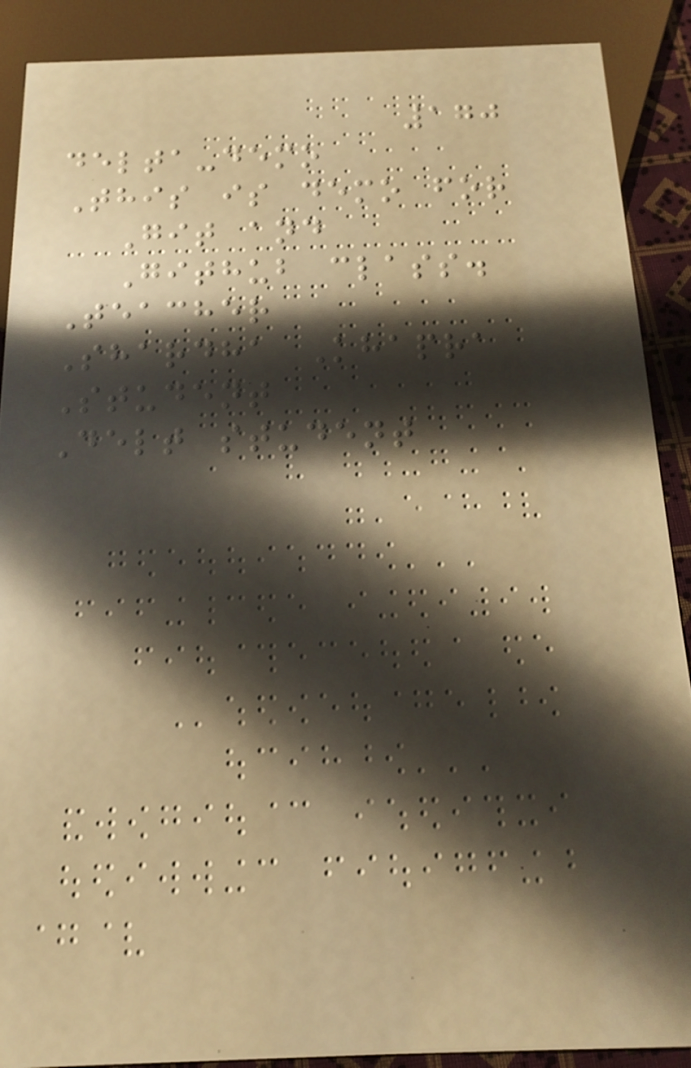170
delta-demo
This is demo for
Git and
Github class.
Teacher
Shardha Khapra
Student
Delt student
